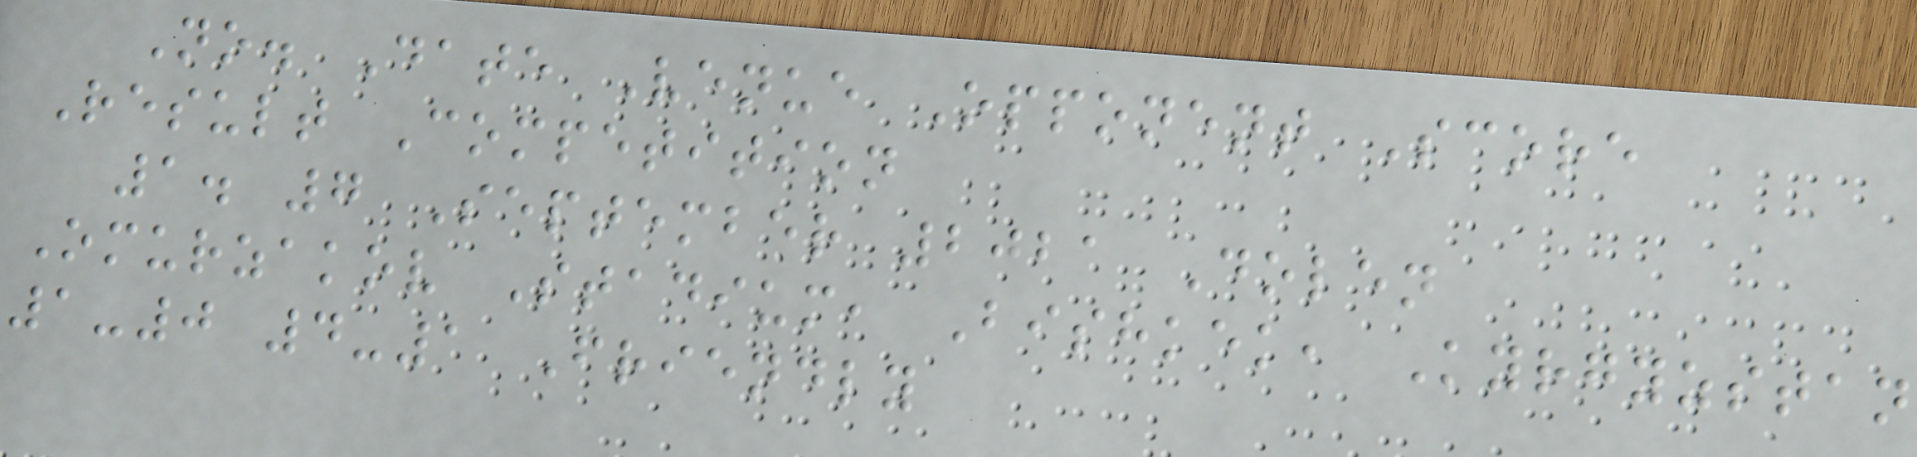No. Date Venue Opponent Score
Result Competition
1. 7 September 2021 Dolen
Omurzakov Stadium, Bishkek, Kyrgyzstan
1-0 4-1 Friendly
